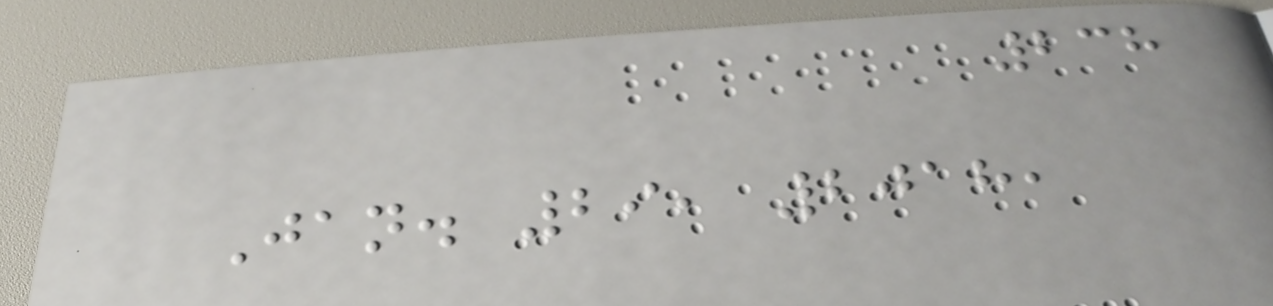238
Jan. 29, 2018,
